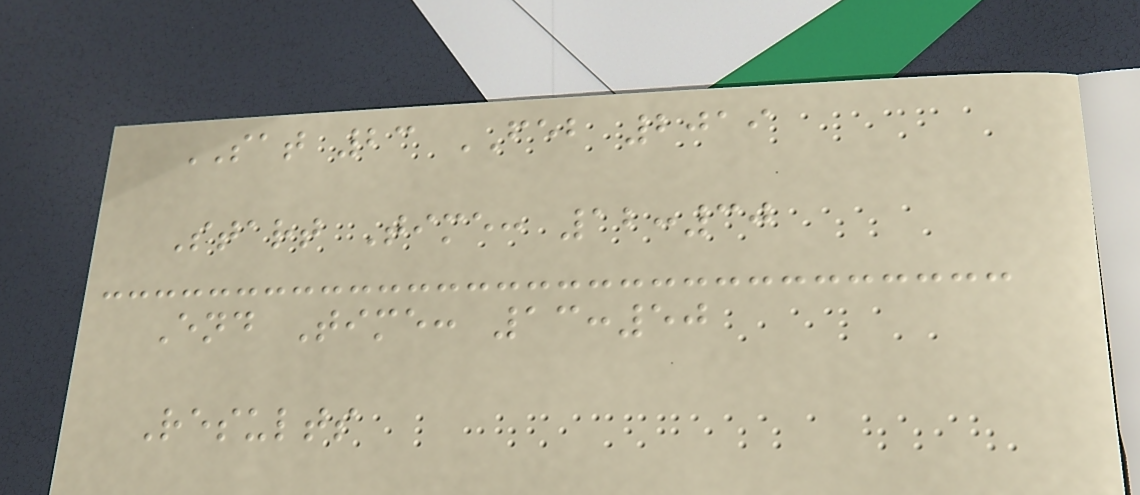SAT 23 FEB 2019
Start Time: 12:30
End Time: 13:50
Results
